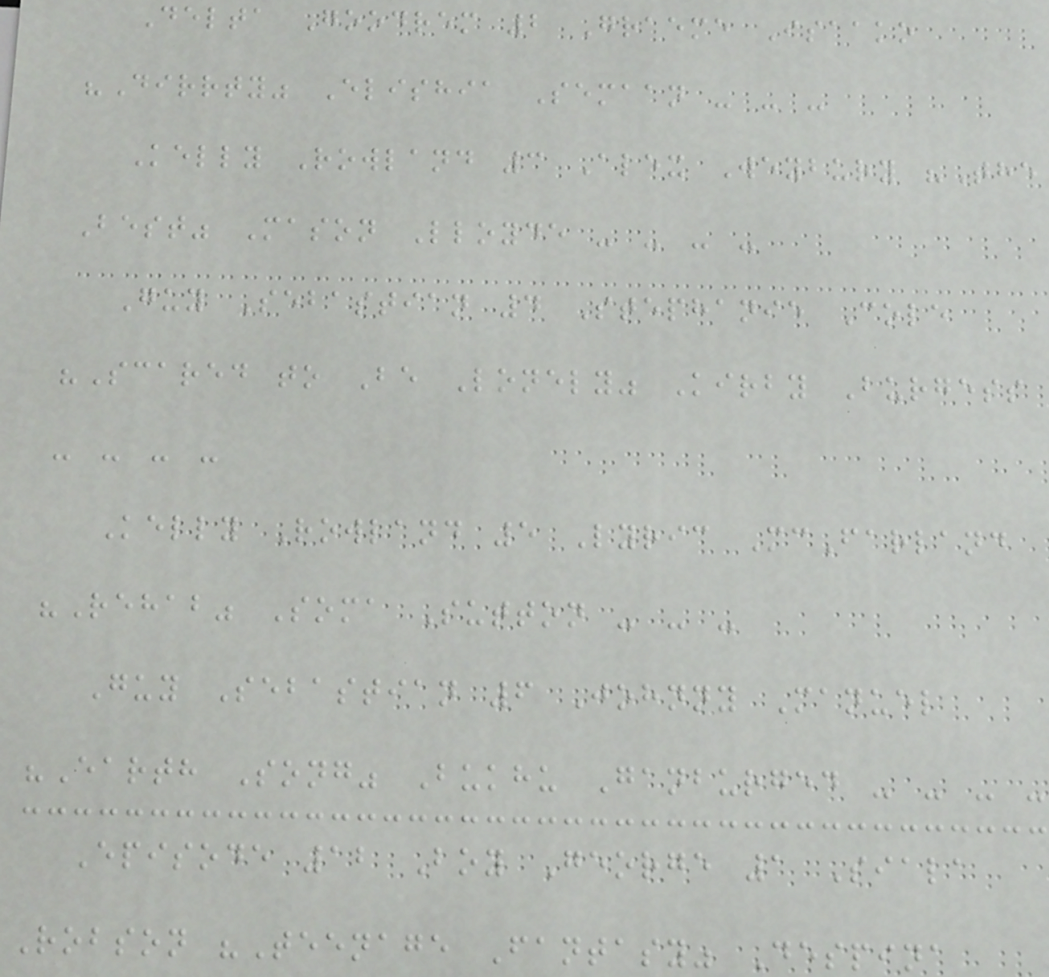Delta Goodrem 2 Graeme Isaako
"Dirrty" Elishia Semaan - - -
Kelly Rowland 3 Alex Weybury "The
Best" Mason Lloyde - - - -
Guy Sebastian 4 Stephanie Cole
"Scared to Be Lonely" Kirby Burgess
- - - -
Kelly Rowland 5 Lyric McFarland
"Rehab" Soma Sutton - - -
Guy Sebastian 6 Johnny Manuel
"Earth Song" Bukhu Ganburged - - - -
Episode 12 Boy George 1 Siala
Robson "Teenage Fantasy" Despina
